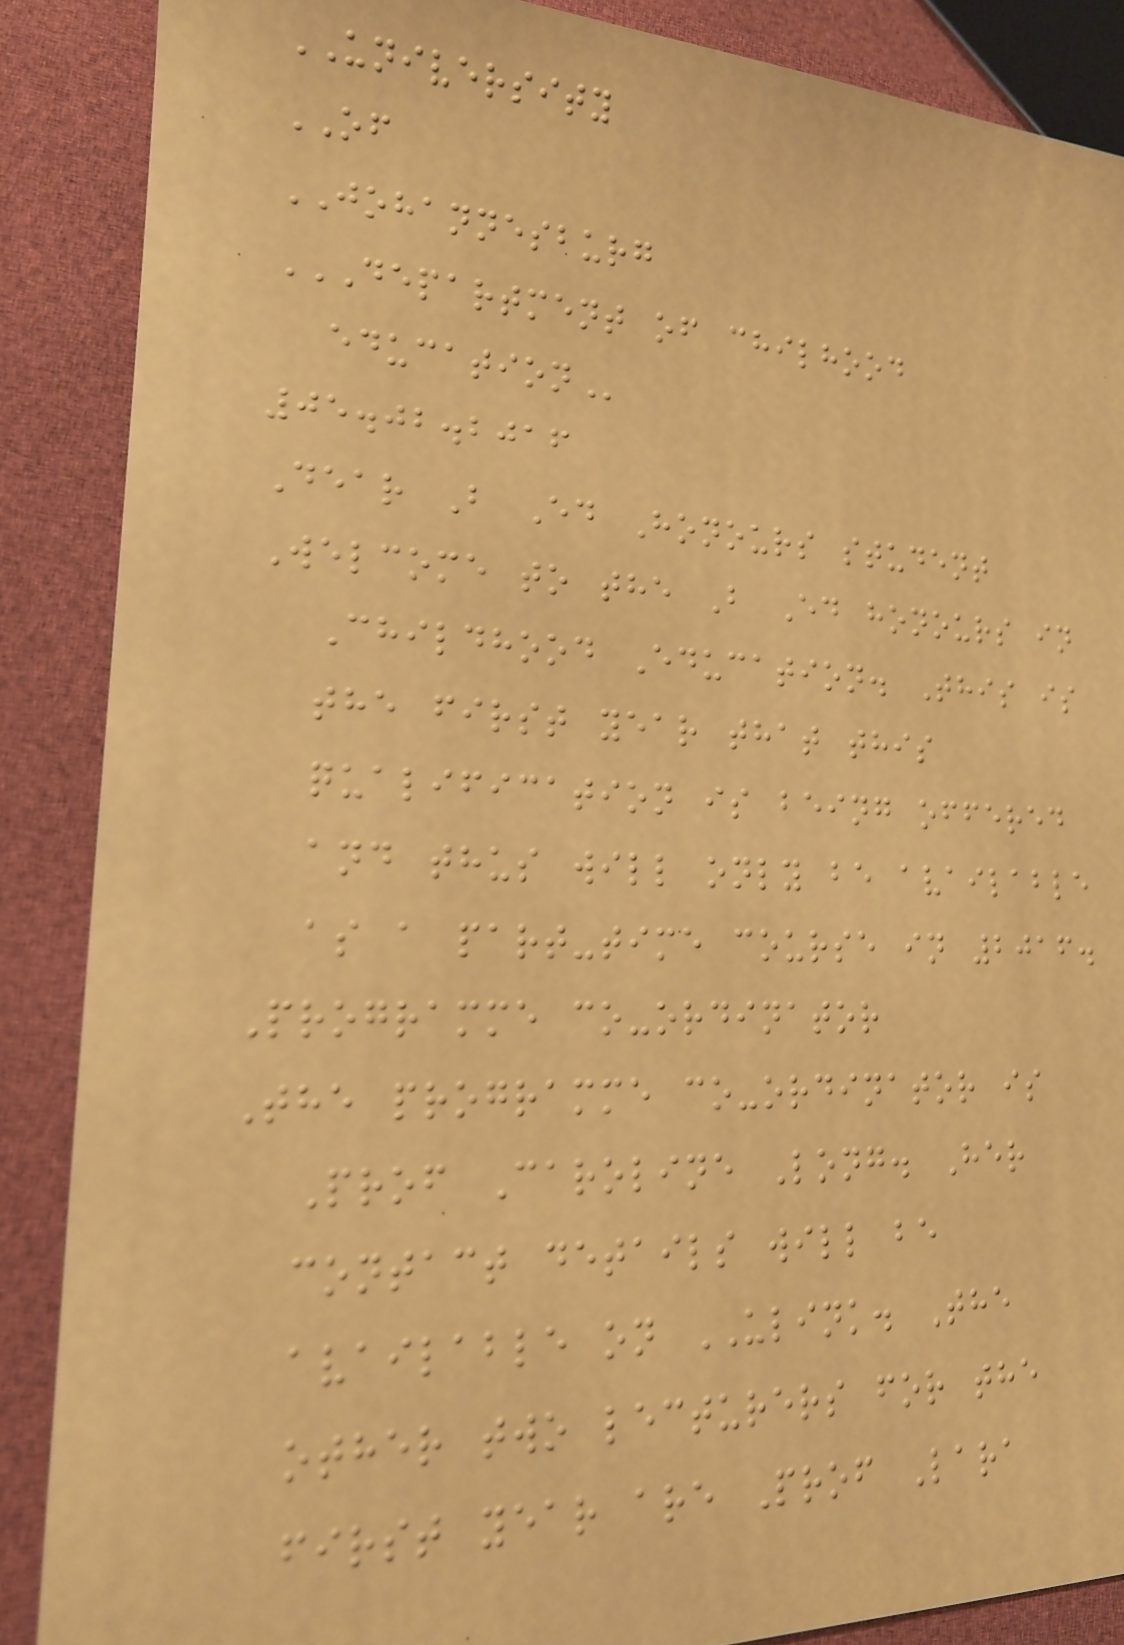UNIVERSITY
OF
JOHANNESBURG
DEPARTMENT OF CHILHOOD
EDUCATION
05.02.2016
Dear B Ed Honours student
Welcome to the B Ed honours in
Childhood Education. This is
the first year that this
qualification is being offered
and thus will only be available
as a part-time course in 2016.
Programme co-ordinator
The programme co-ordinator is
Prof Caroline Long. Her
contact details will be
available on ULINK. The
other two lecturers for the
first year are Prof Lara
